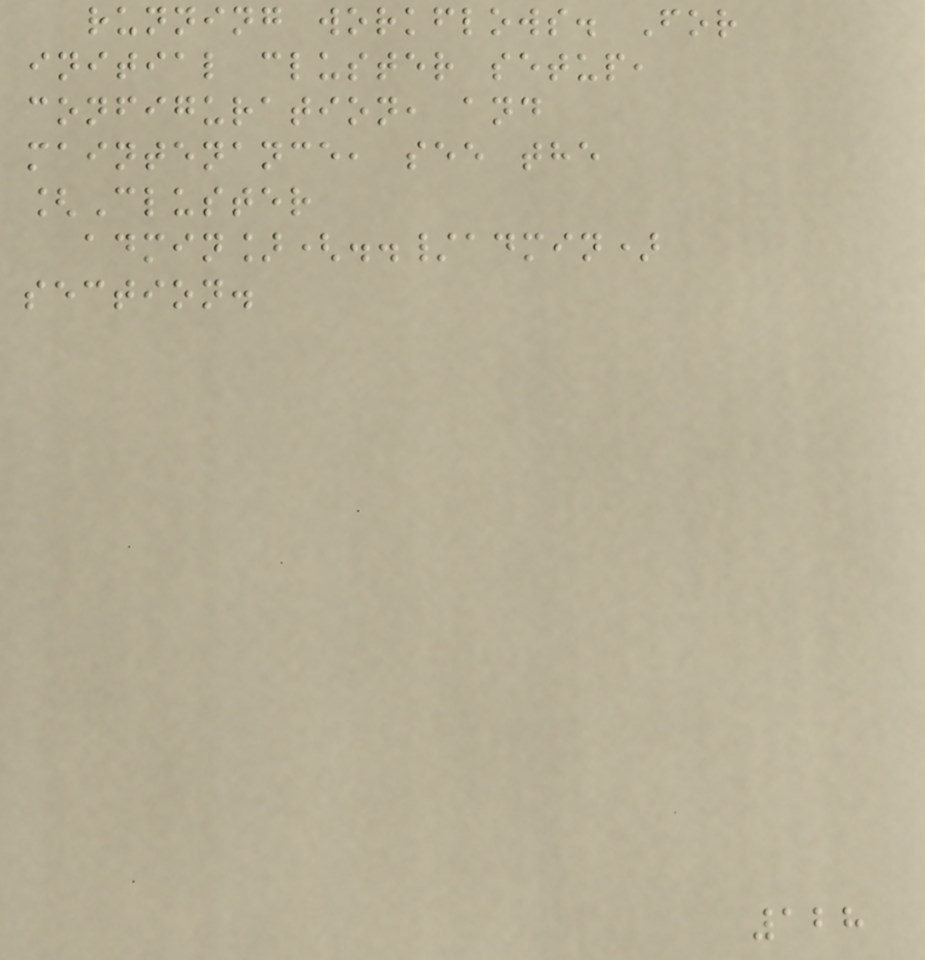running workflows. For
initial cluster setup,
configuration, and
maintenance, see the
[Cluster
admin](../admin)
section.
128
